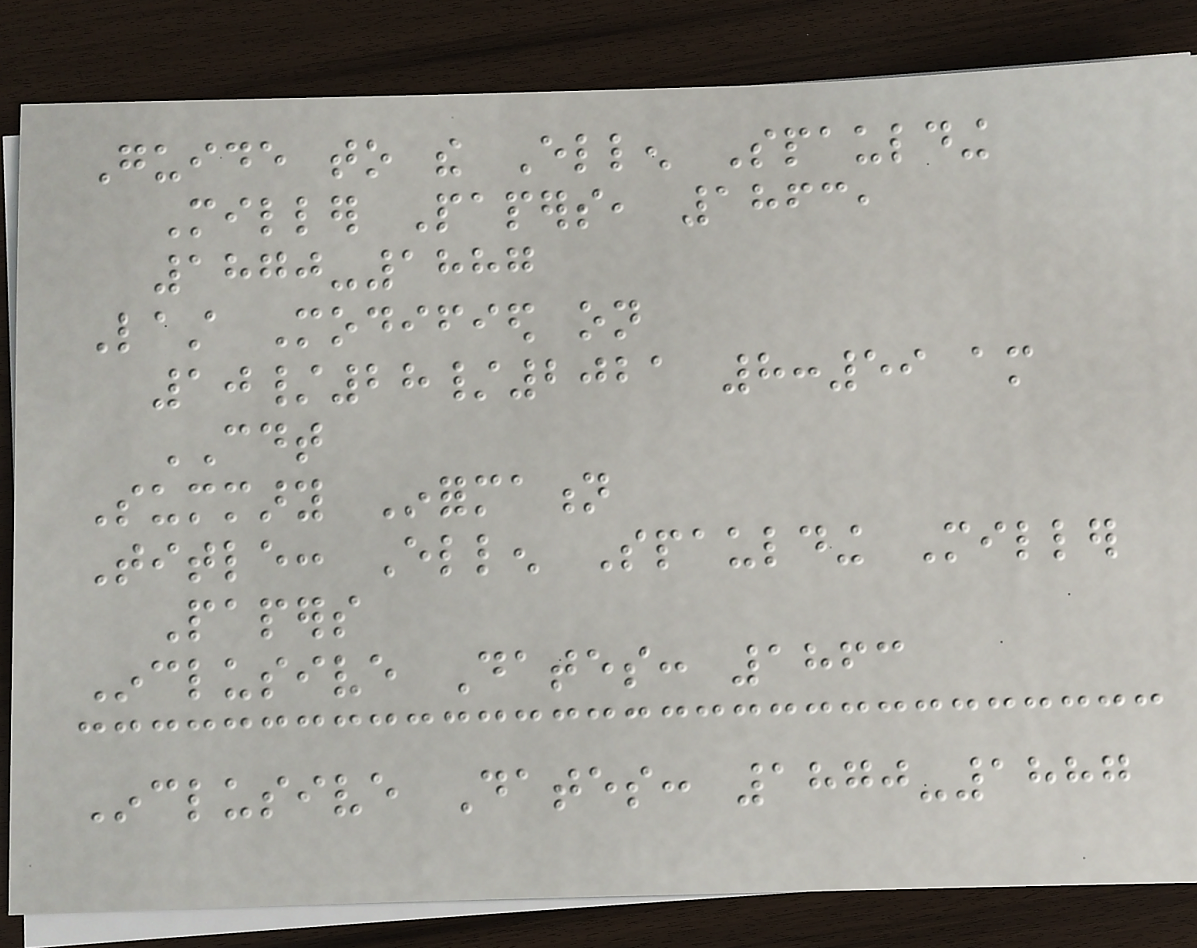Guide to the Ellen Spaulding
Miller Papers, 1863,
1870-1887
Last Modified on
10/28/2021 8:59 am
CDT
Summary Information
Title: Ellen Spaulding Miller
Papers
Inclusive Dates: 1863
Inclusive Dates: 1870-1887
